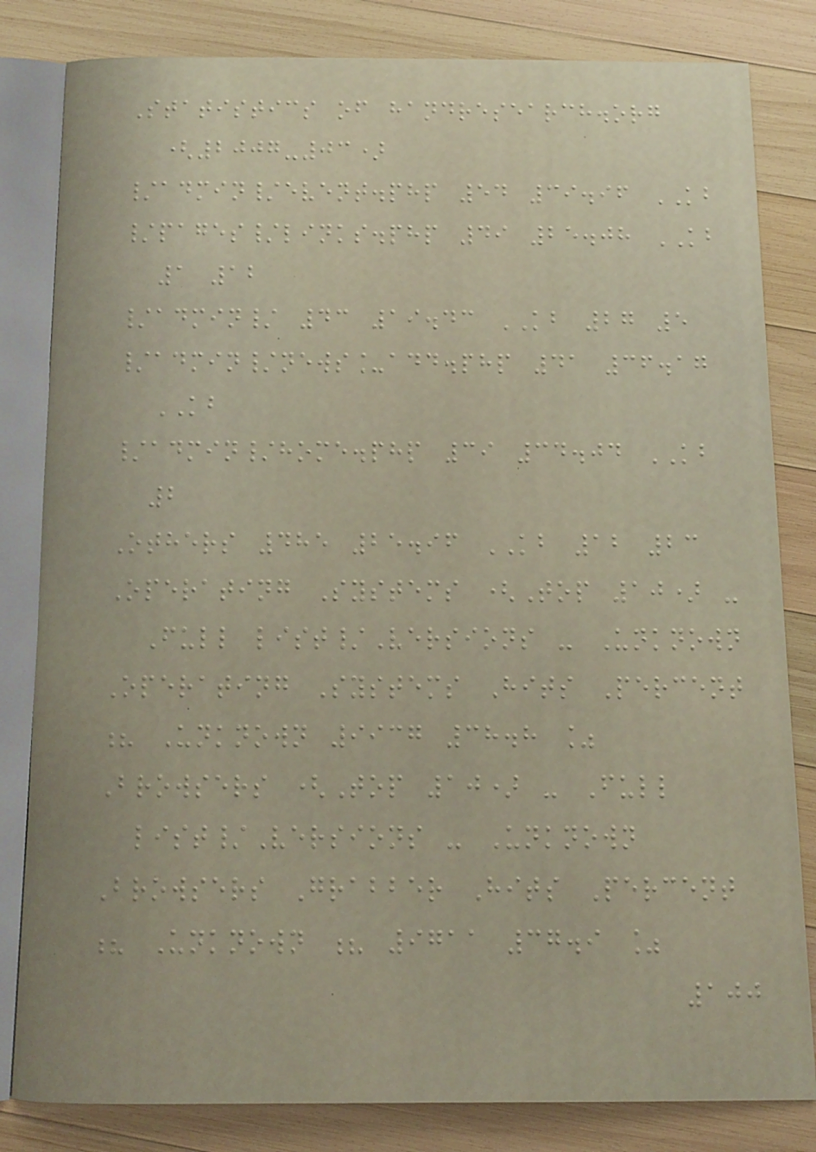Statistics of handresearch.org
(2007-03)
/admin/event.php 54 39.96 KB
/pages/links.php 49 25.08 KB
1 12
/admin/ 43 19.43 KB 27 5
/admin/news_add.php 41 36.17
KB
/admin/home.php 39 34.04 KB
2
Others 485 25.96 KB 12 23
Operating Systems (Top 10) -
Full list/Versions - Unknown
Operating Systems Hits Percent
? Unknown 9937 38.8 %
Browsers (Top 10) - Full
list/Versions - Unknown
Browsers Grabber Hits Percent
? Unknown ? 9711 37.9 %
100
